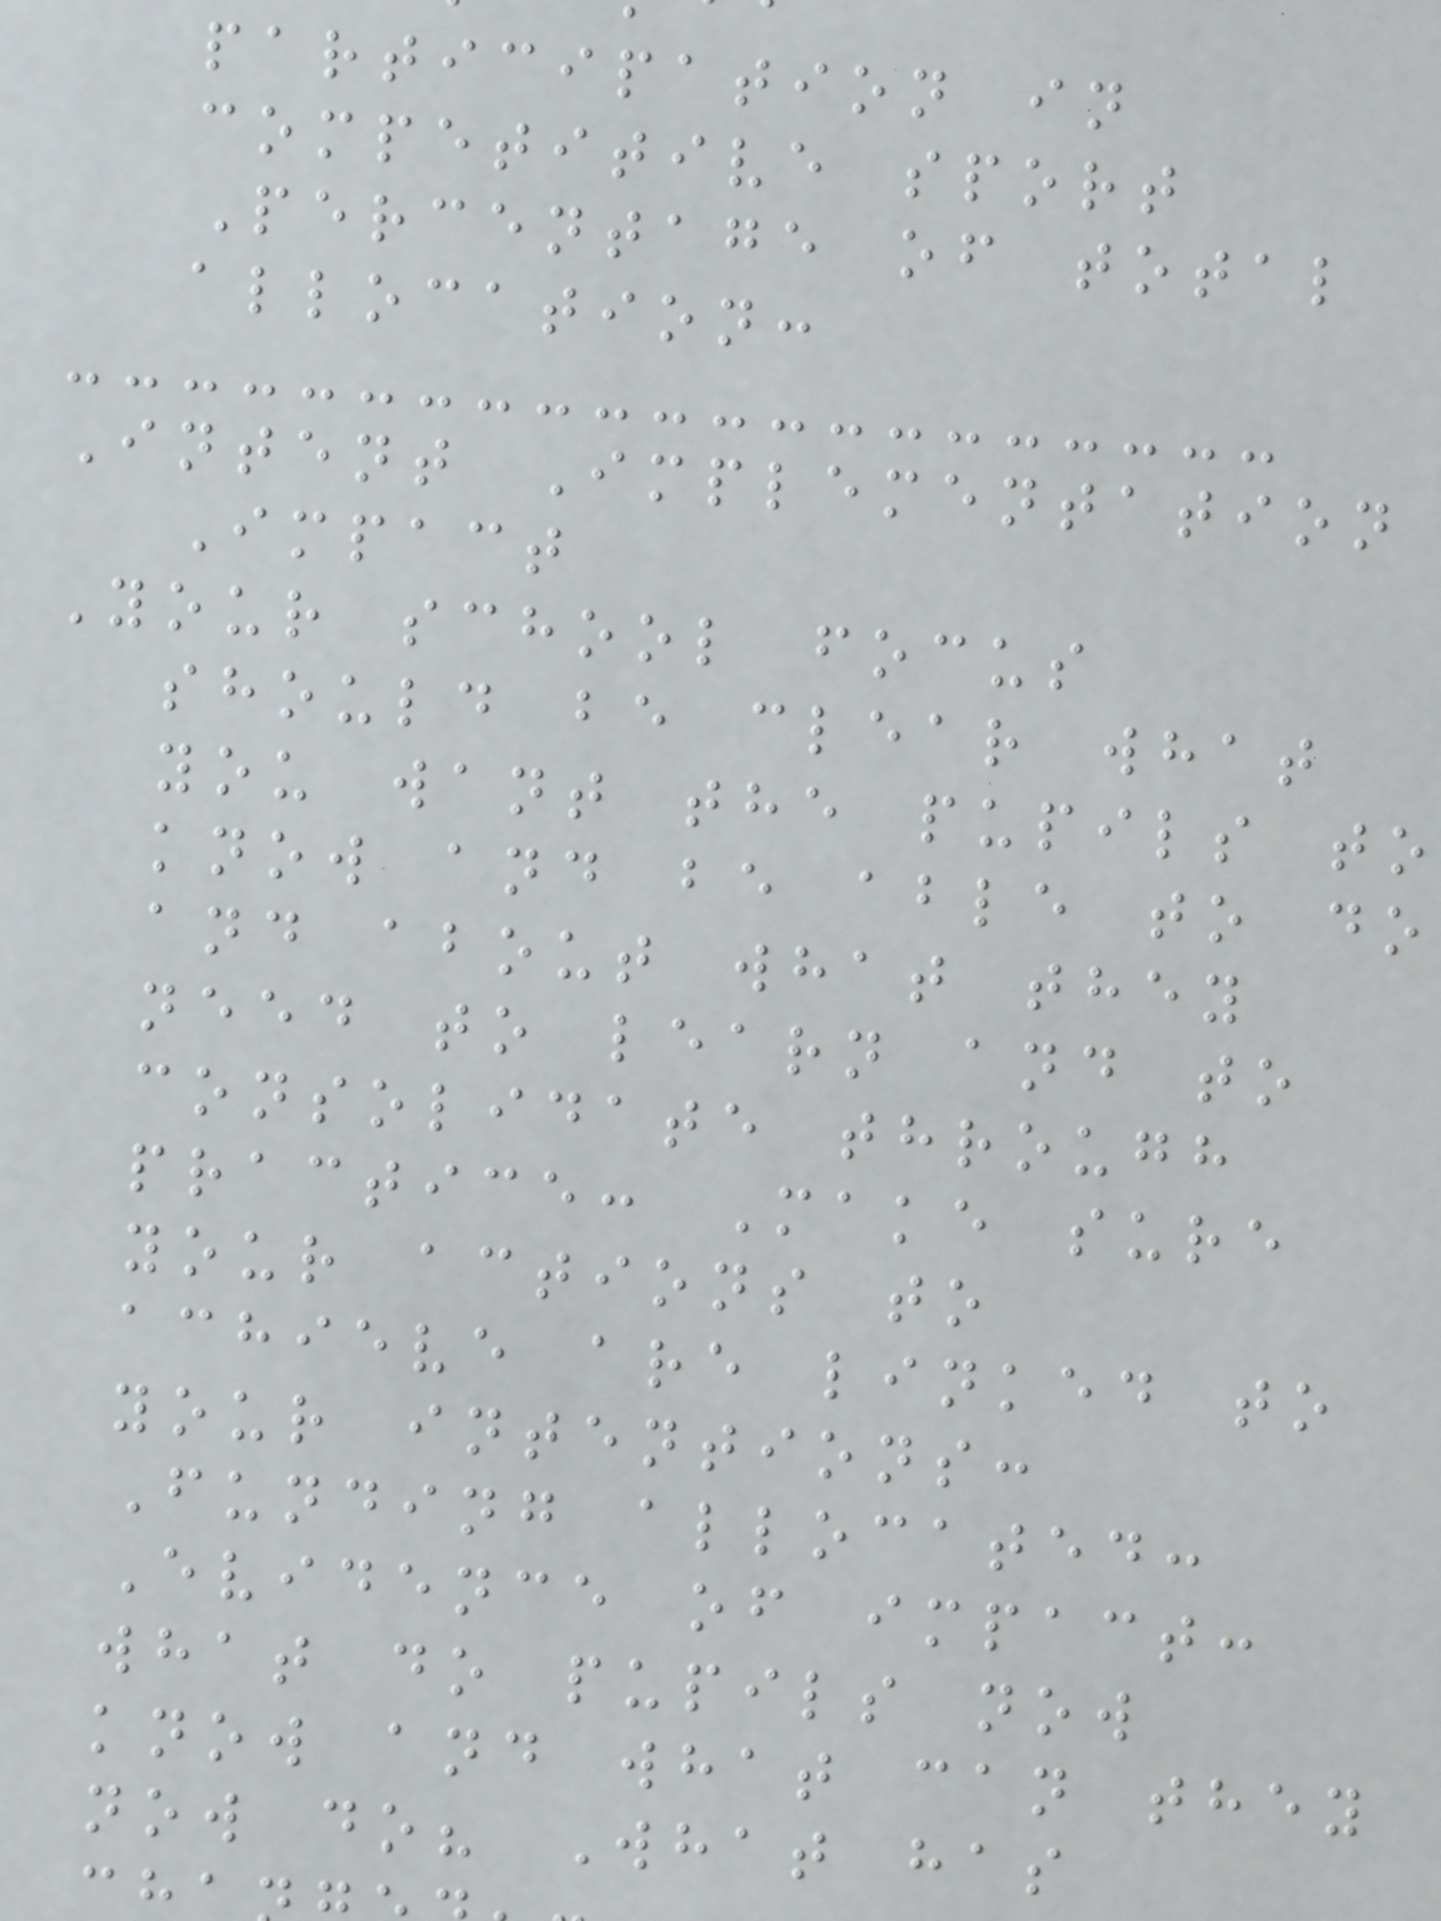participation in
competitive sport
Percentage of total
allocation:
Intent Implementation
Impact
Your school focus
should be clear what
you want the pupils to
know and be able to do
and about what they
need to learn and to
consolidate through
practice: Make sure
your actions to
achieve are linked to
your intentions:
Funding allocated:
Evidence of impact:
what do pupils now
know and what can they
now do? What has
